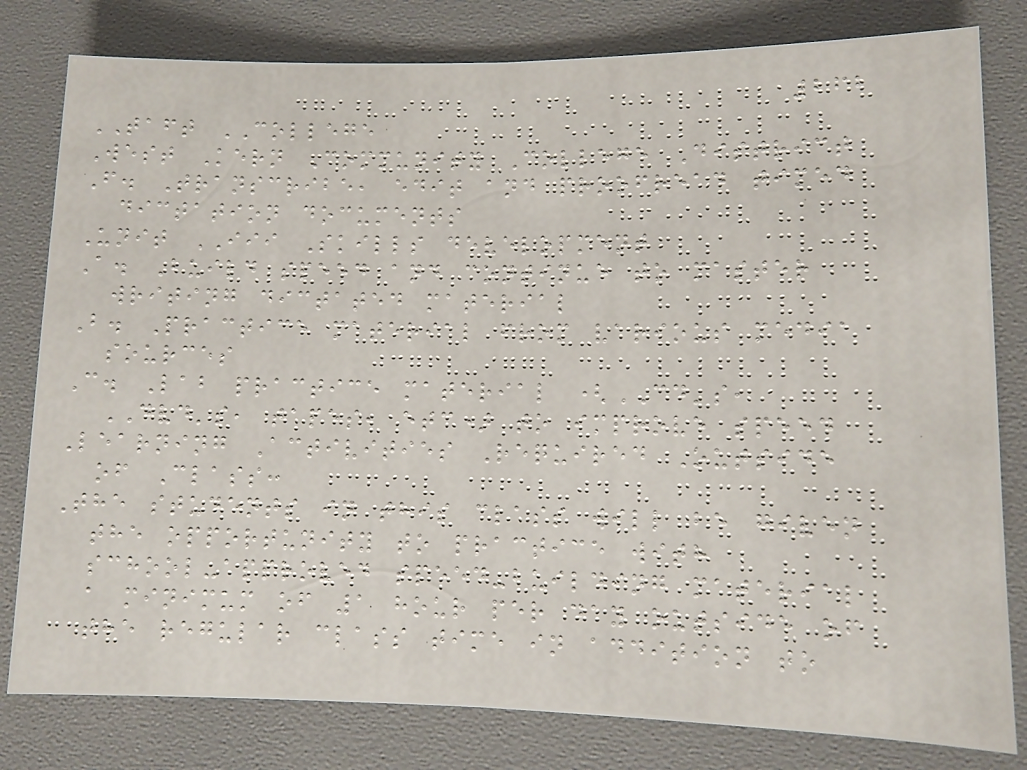262
TAFT COLLEGE
West Kern Community College District
F. Transcribe, edit and proofread timed
dictation documents
Unit III Skills development
A. Build speed and continue to master
writing dictated material
B. Practice material from various media
sources
C. Lab practice material (CD's,
DVD's, tapes, etc) to improve speed
Learning Activities Required Outside
of Class:
The students in this class will be given
the opportunity to practice with
school-approved speed-building material
a minimum of 1 hour per day outside of
the regular class time in addition to
